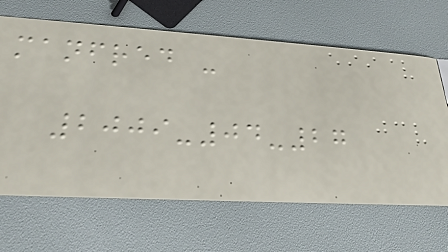manfred -
2009-04-27
